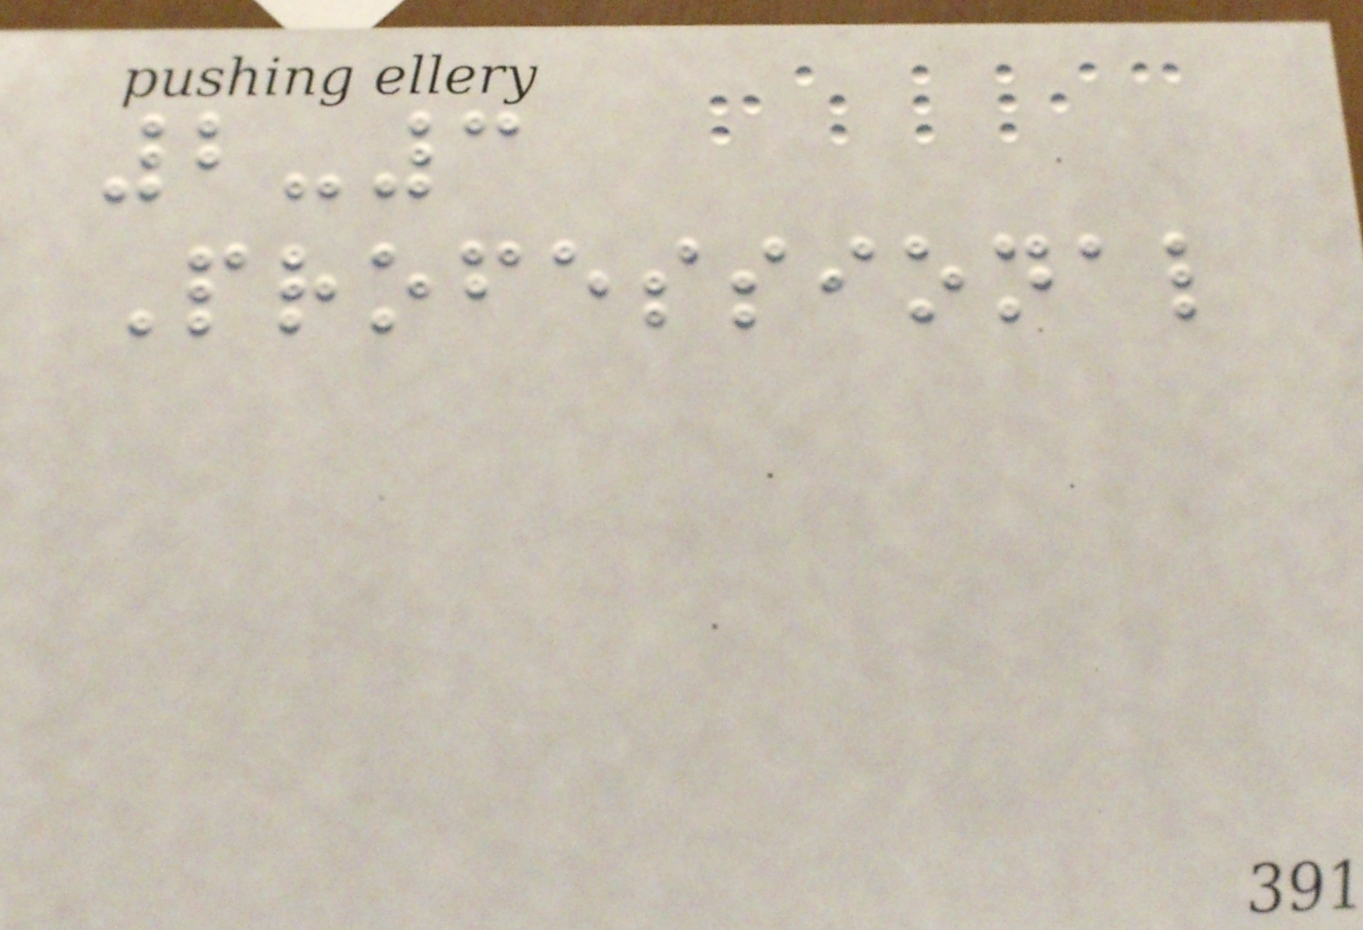2-3
Professional
